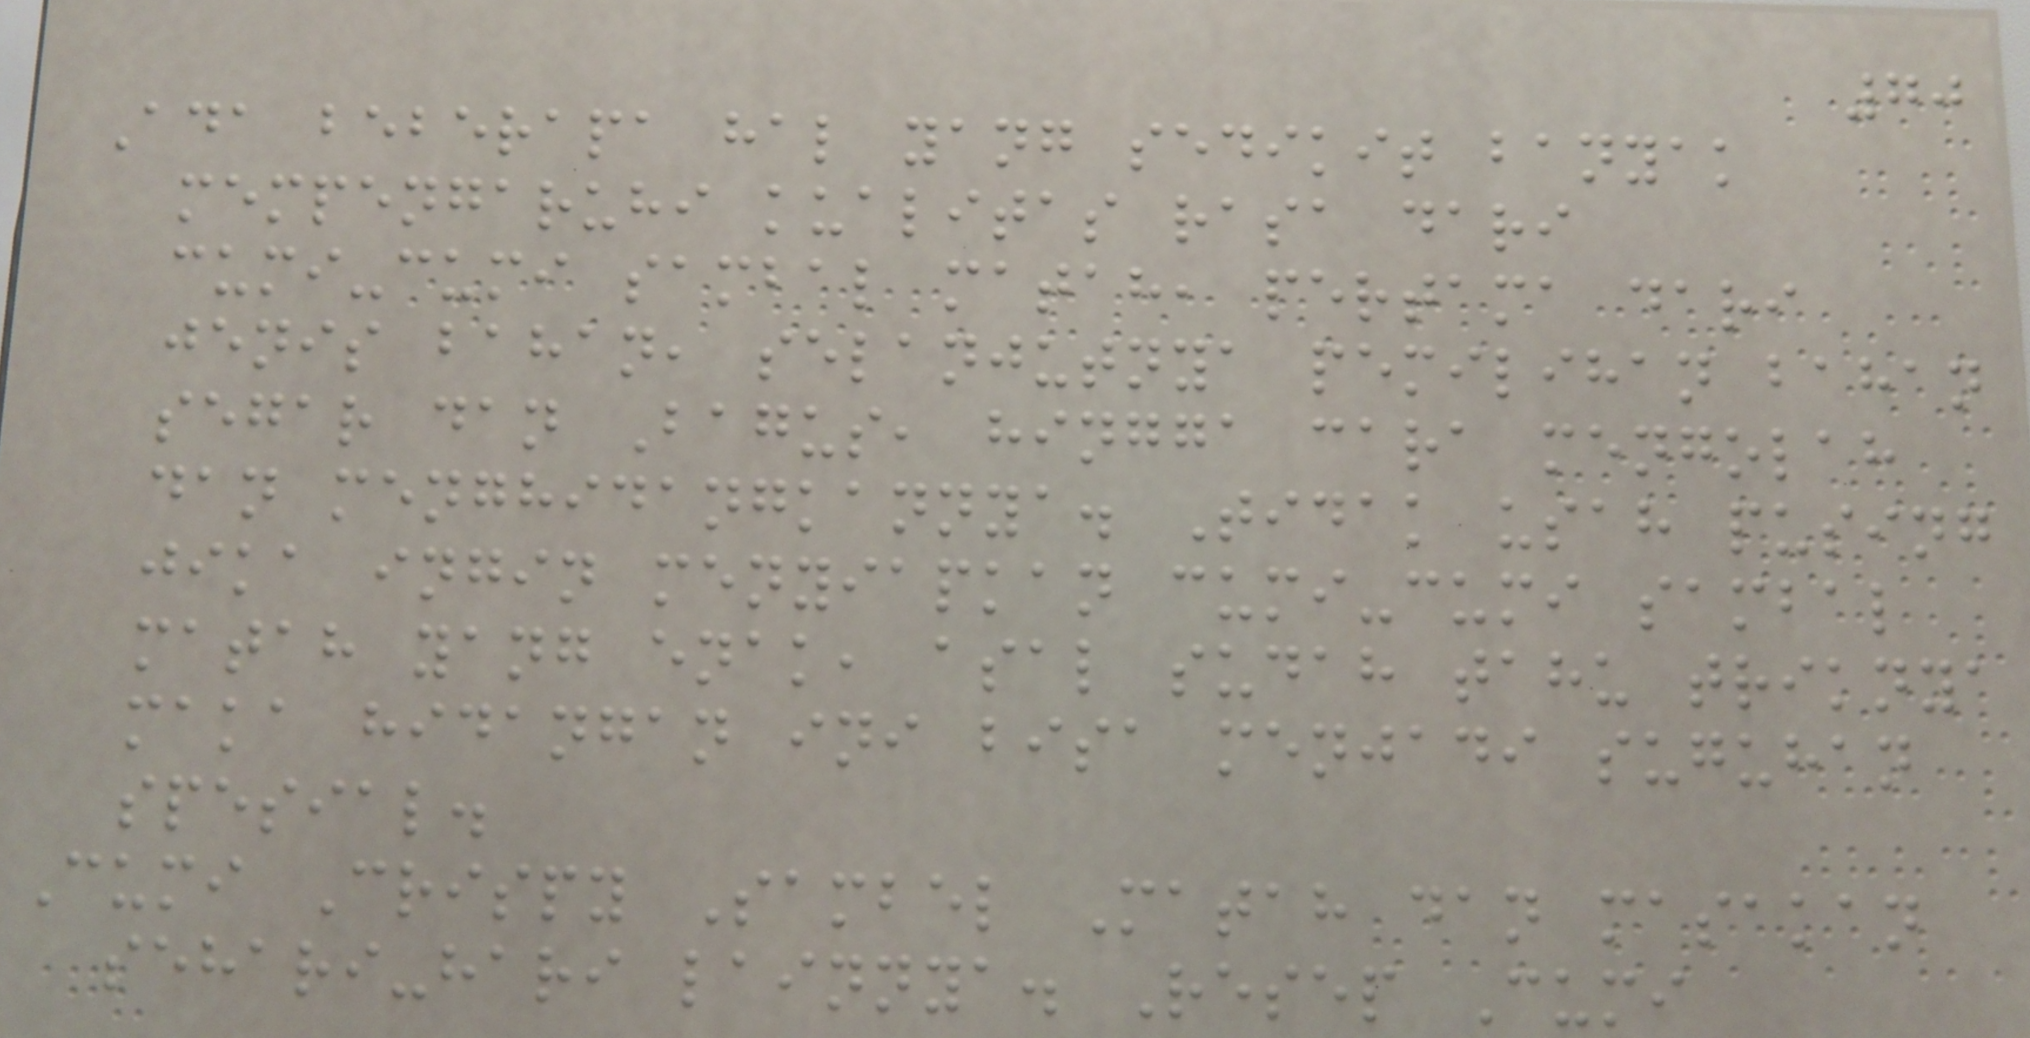70
Ada beberapa hal yang sedikit banyak
mempengaruhi kualitas rasa dari
cumi-cumi sambal matah, pertama dari
jenis bahan, selanjutnya pemilihan bahan
segar dan Bagus, hingga cara mengolah
dan menghidangkannya. Tidak usah pusing
jika ingin menyiapkan cumi-cumi sambal
matah yang enak, asal sudah tahu triknya
maka hidangan ini bisa menjadi suguhan
spesial.
Cumi Crispy Sambel Matah dan masakan
sehari-hari lainnya. Resep Cumi
